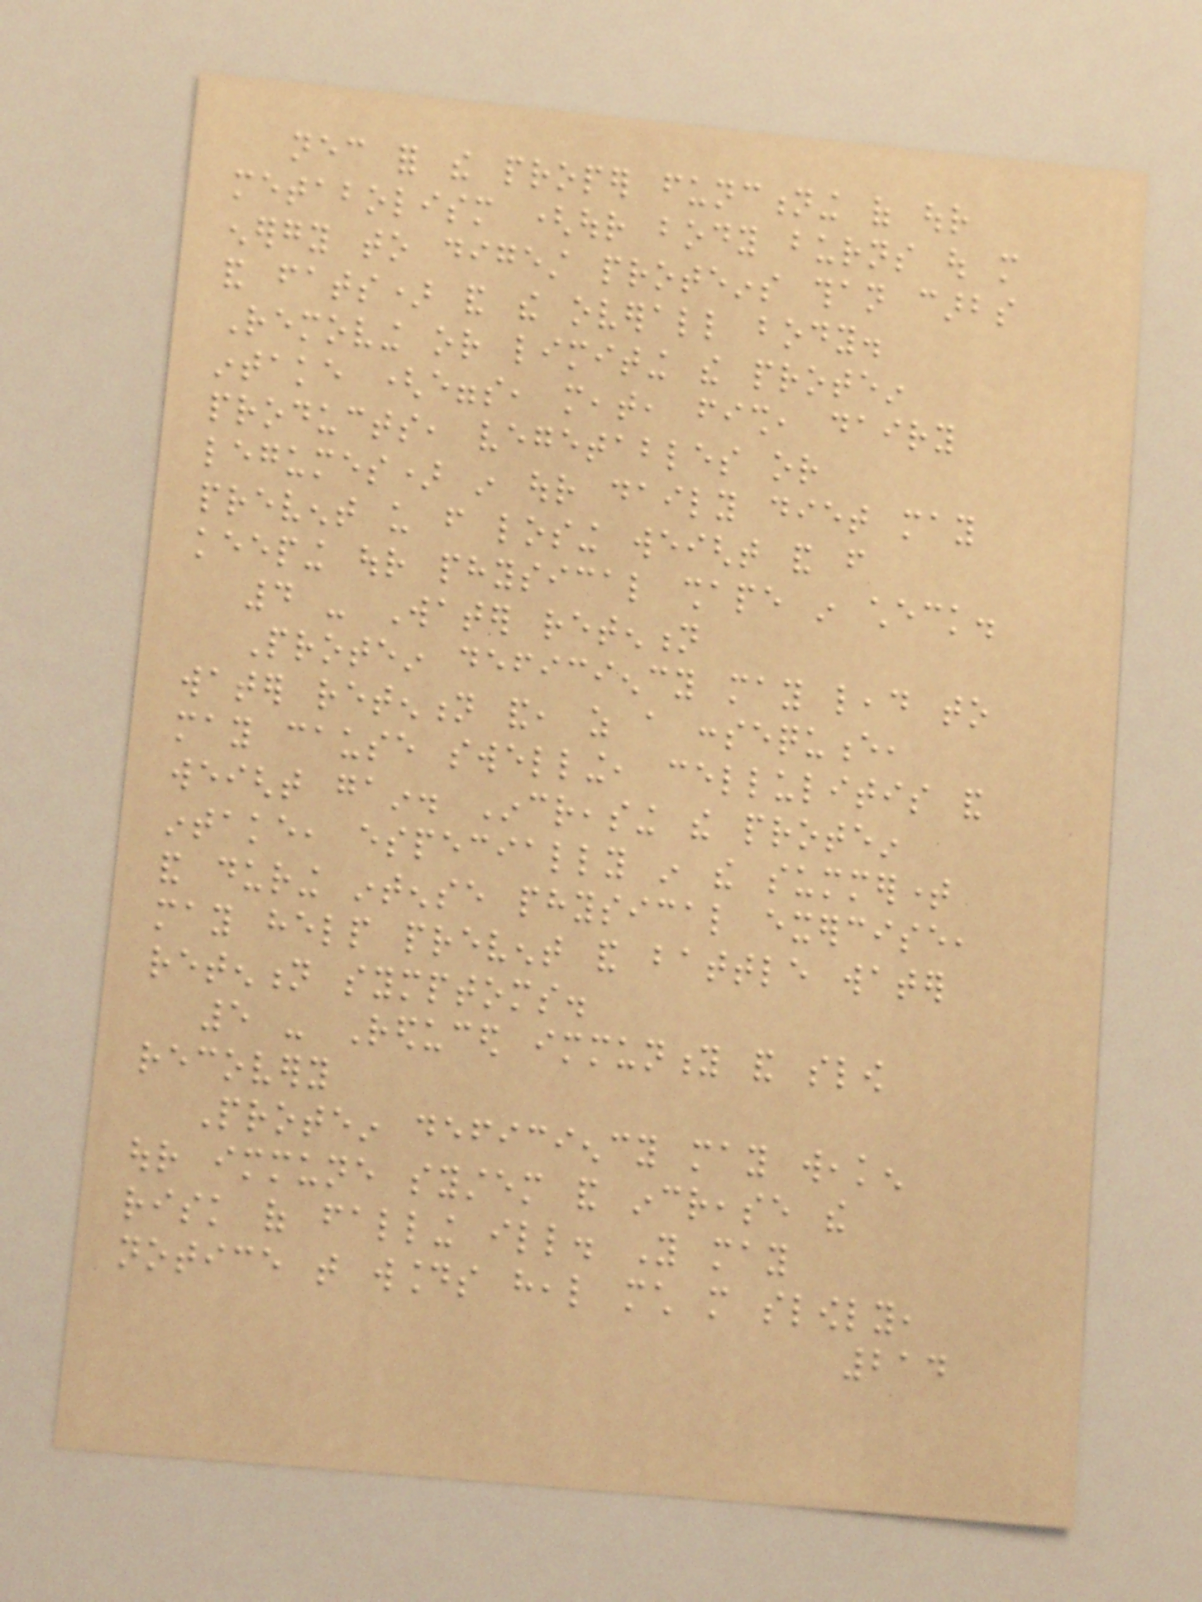necessary for the proper functioning of our
metabolism (our body burns out more
energy to digest proteins than carbs
and fats) and the overall body.
Removing or limiting the protein
intake (eggs, meat, fish, dairy
products, vegetables or
legumes) in our daily diet may
prevent us from losing weight and from
keeping our physical shape in check.
4 - Water retention
Protein deficiency may lead to
water retention and, as a consequence,
may cause swelling, cellulitis and
weight gain. Increasing the protein
intake, especially in the summertime
and during intense physical exercise,
may help prevent and battle water
retention symptoms.
5 - Reduced immunity and slow
recovery
Protein deficiency may weaken
our immune system and increase the
risk of falling ill. You may
notice that wounds heal much more slowly,
214
